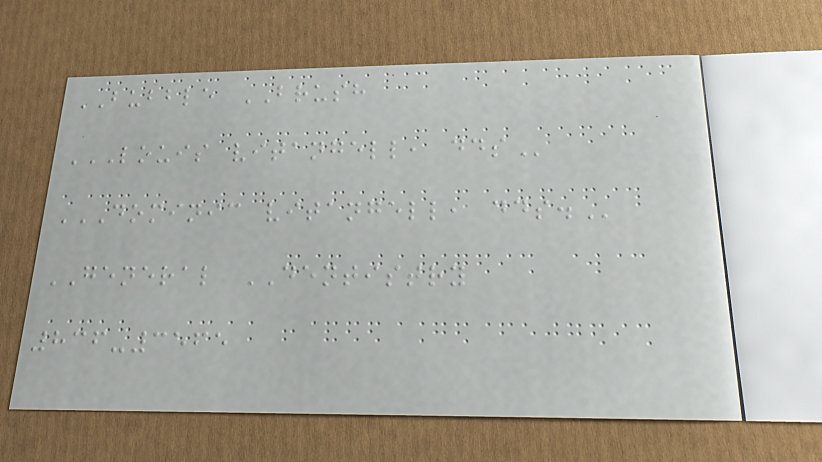BUBBLE BRUSH
LOUIS VITANGELL, DDS
DOMINIC VITANGELL, DDS.
GENERAL DENTISTRY
836-3565
